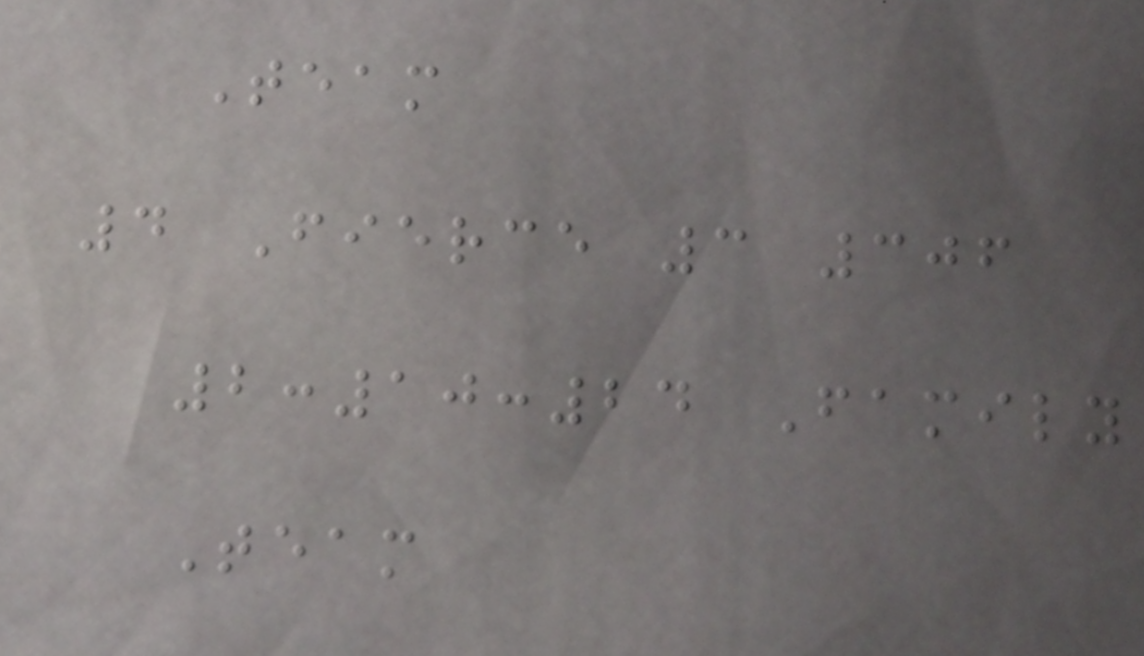Team
4 Fierce 3 306
2:10:24 Family
Team
